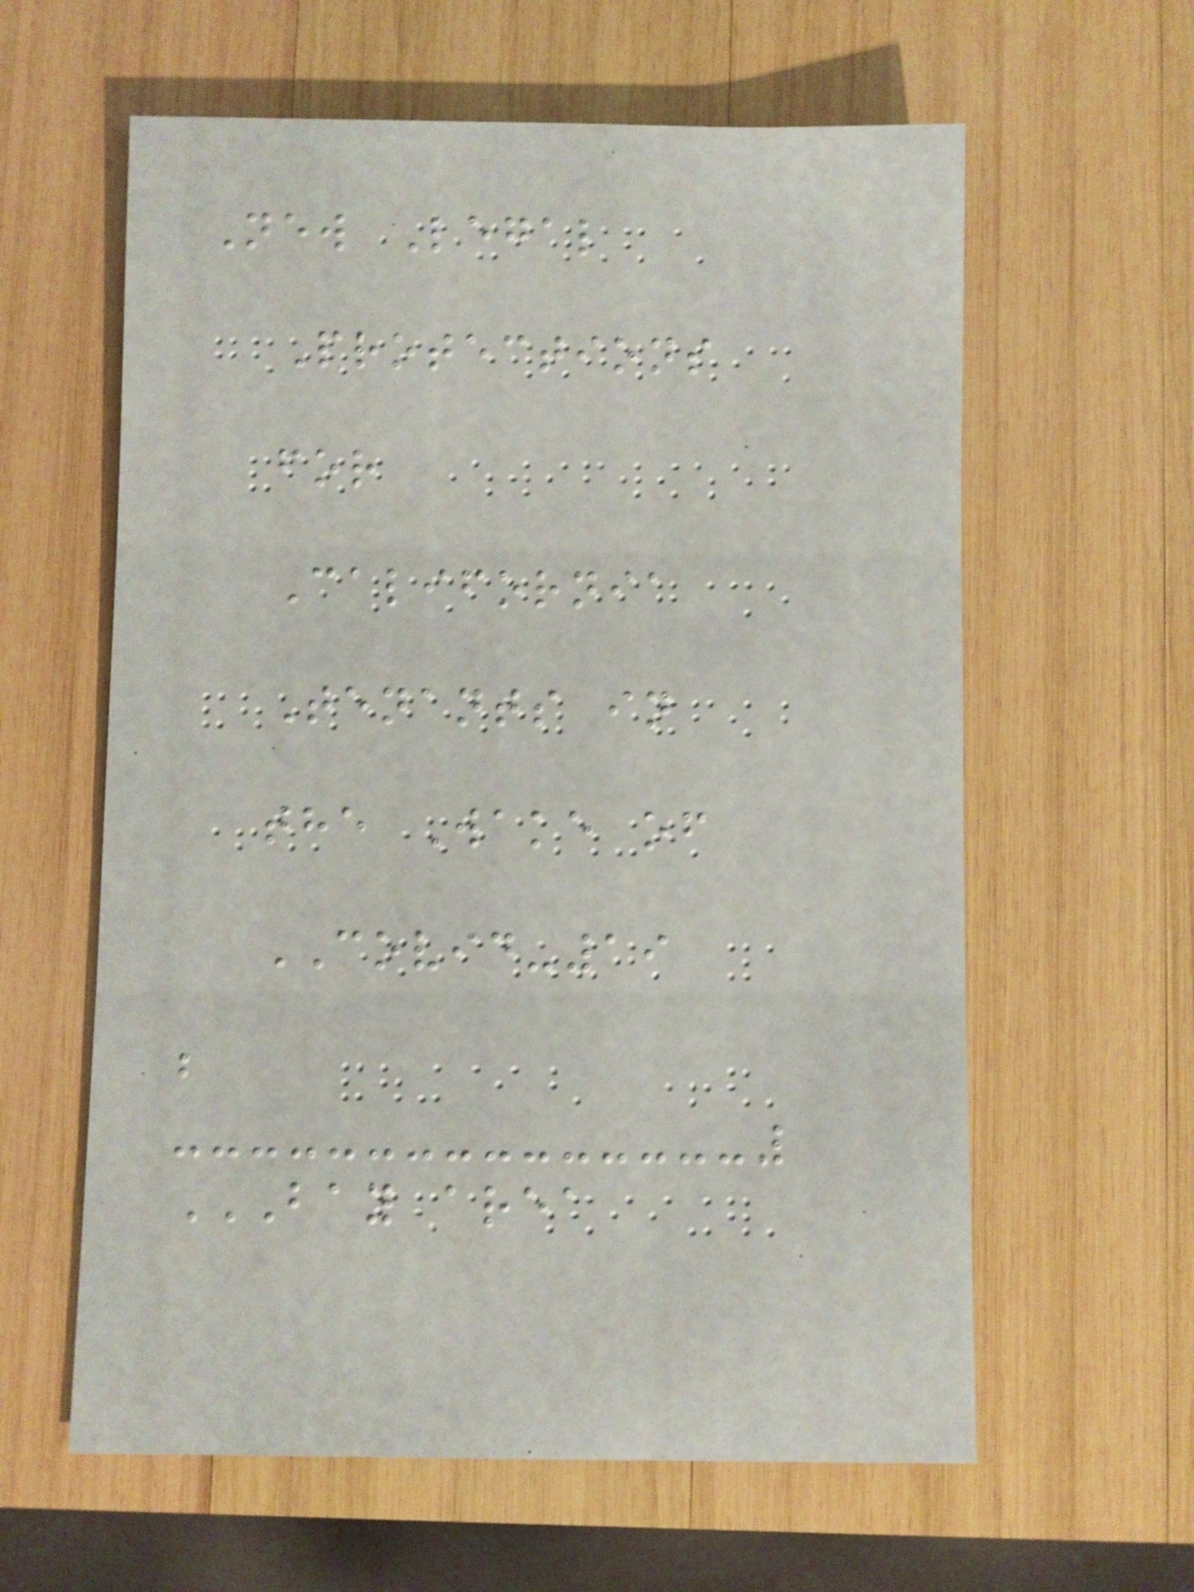New Legal
Protections
for
California
Tenants in
the Wake of
COVID-19
b
BAY AREA
